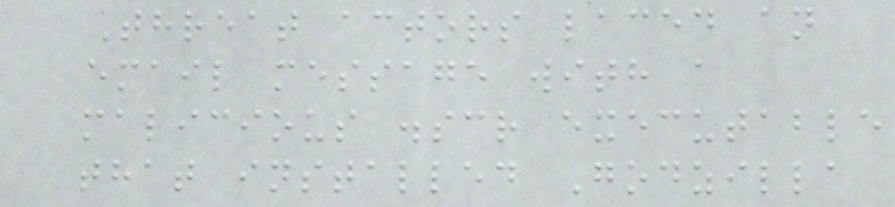Threat actors laced an
email message with a
malicious .scr executable
that installed Godzilla
